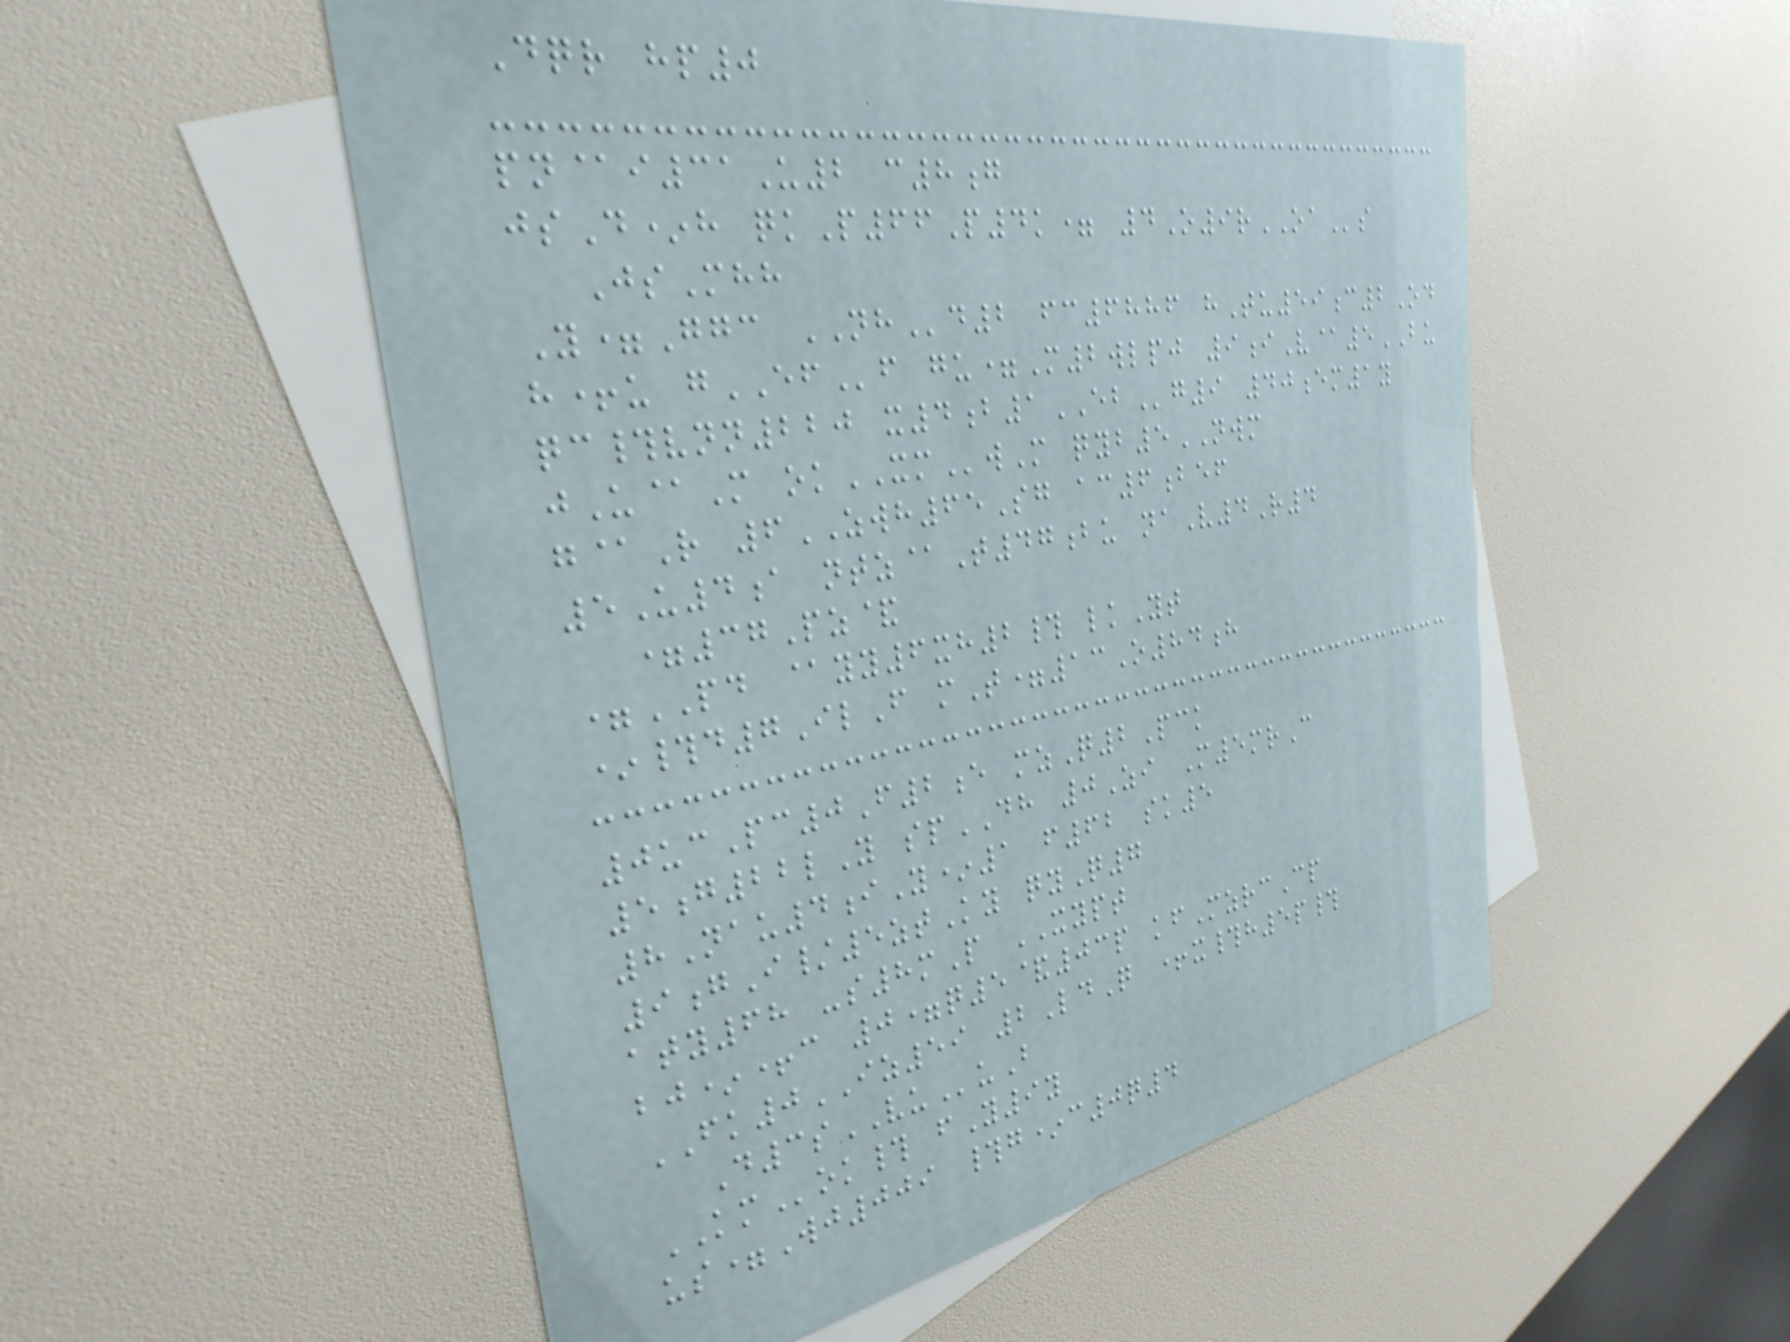Dqr hp0
pn@i31U2 c8g
jsD*h qkP66P4k= 4O9rOAs
JsMhh
Y=Ggc NHd2 fc6886 hTu59c2Od
h+u gEFf gu=M2wlpj 9iV@5BU
qc#vnn220 x4b1EBg9 40em1y
jU@M okXMwM qyb5NWM
g@R 6ZWH65Sg ac6bef
5U4a ntz@T47bu naV4R4
=37Pz&
=PD @yy6xh2# lkYt
*#d7IlF mT=13O84h
0ucPc0F2e mzQ2Pck
5g22lY spDH 0Zi M5mrC
8Nau4iY*1 f62 sk5
9gI/5ztKy qyQ7
aty68 -s8mP XYPT
bj*+c 0=q5&03p kfMzrcCp
FK0IZ59 2LdQ +x#h5p#
D3sVUuB
KMok# fY9y
us=Wj009 #g*c0q4
